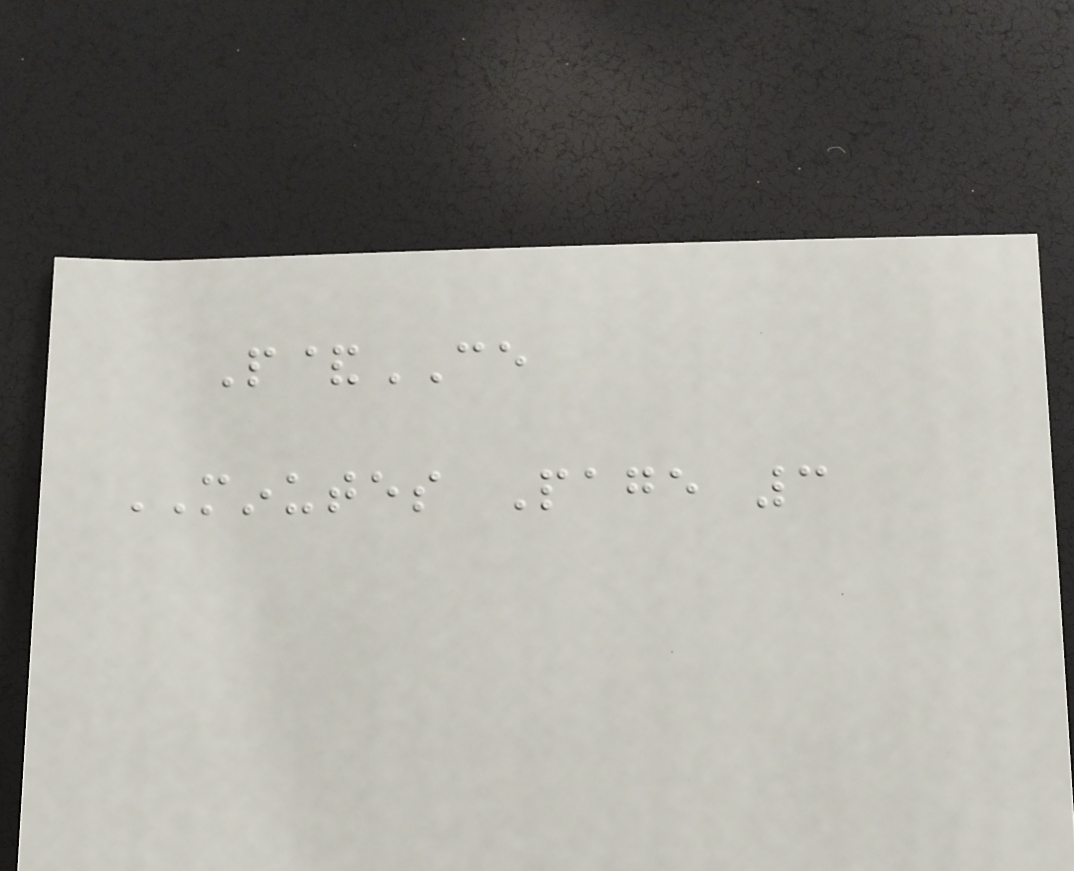P&CE
MINUTES Page 3
